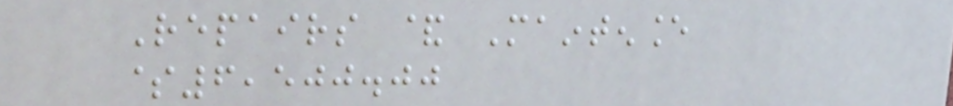Repairs & Maintenance
$6,500.00
